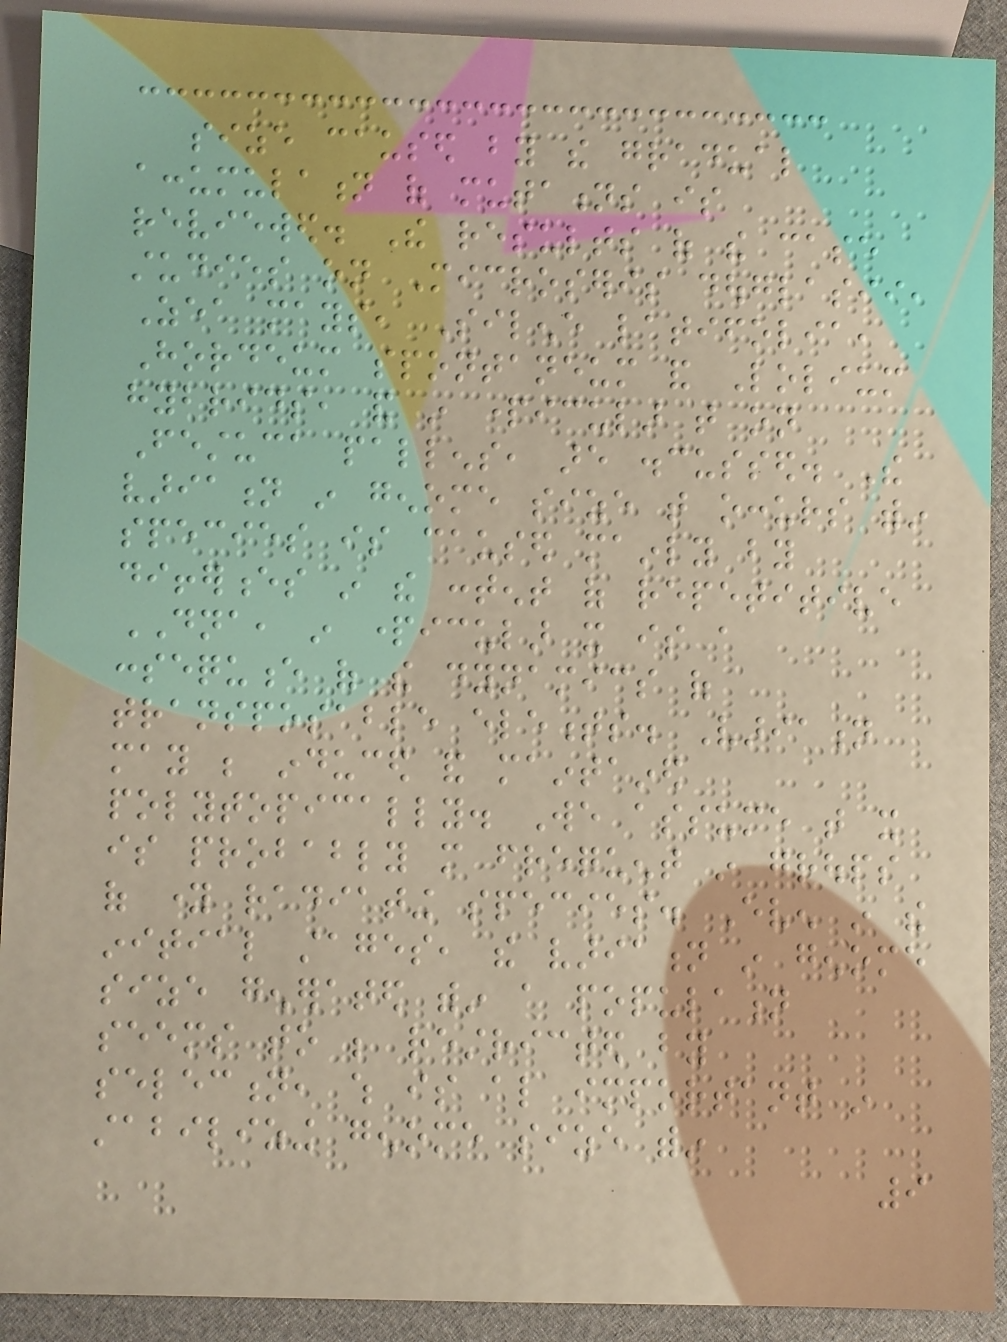size caused by the gradual
accumulation of mutations is
reviewed. The results of the case
studies on Microseris douglasii,
Zea mays, Silene latifolia,
Hordeum spontaneum and Lolium
hybrids, and in particular that on
Festuca pallens, are discussed. The
variation in genome size that occurs within
species is caused mainly by
differences in the content of repetitive
DNA, in particular it is a
consequence of the dynamics of
transposable elements. Variation
may be induced and maintained
polytopically. We assume that it
is probably more frequent in groups
of young radiating species. Even in the
initial stages, the variation in genome
size generated within a population
seems to be restricted by
selection, which is also important in
stabilizing genome size within
9
